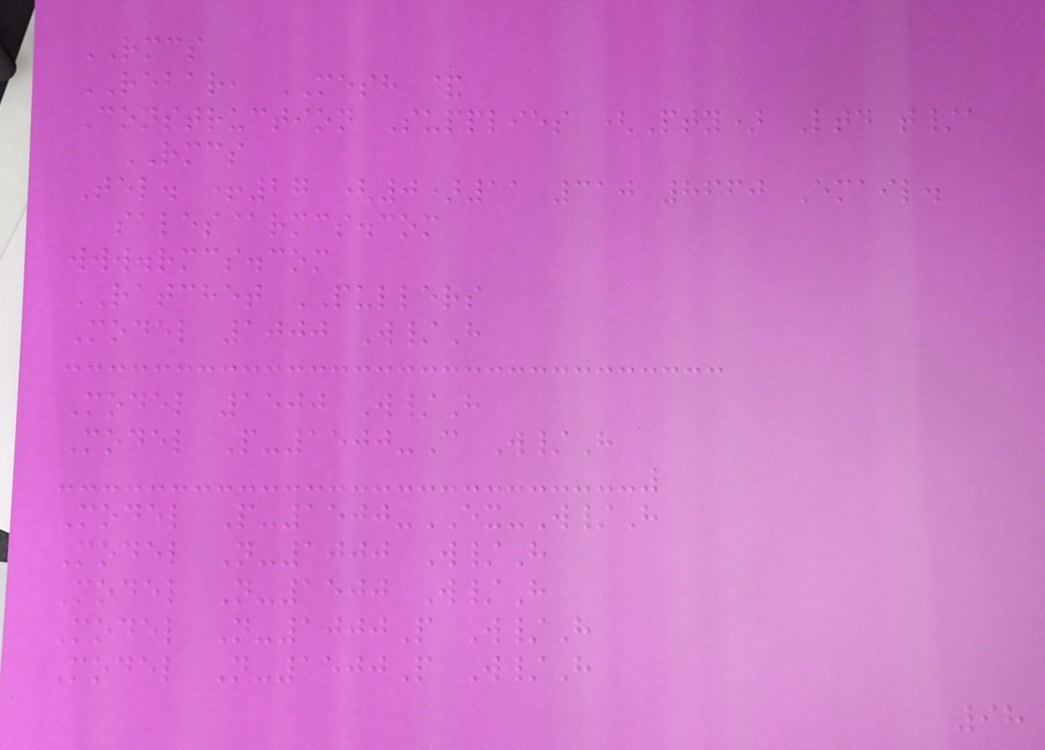RMCS
REBAR, MESH &
Construction Supplies (Pty) Ltd t/a
RMCS
Tel. +27 (0)11 310 8660 Email.
sales@rmcs.com
www.rmcs.com
RATCHET PULLERS
Model 1000 W/H
Model 1500 W/H
Model P-1500-C W/H
Model P-1500-EX-W/H
Model N-1000 W/H
Model N-1500 W/H
Model N-1000P W/H
Model N-1500P W/H
98
